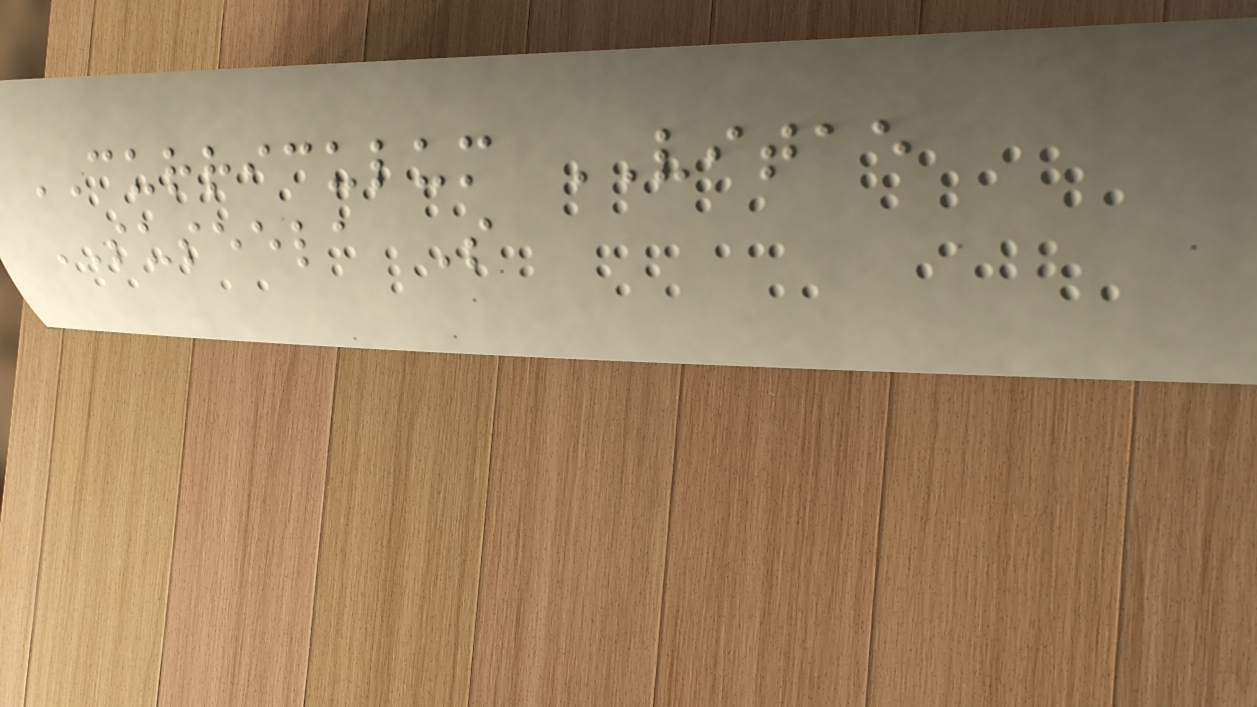CURRICULUM VITAE
SUSEELA S
